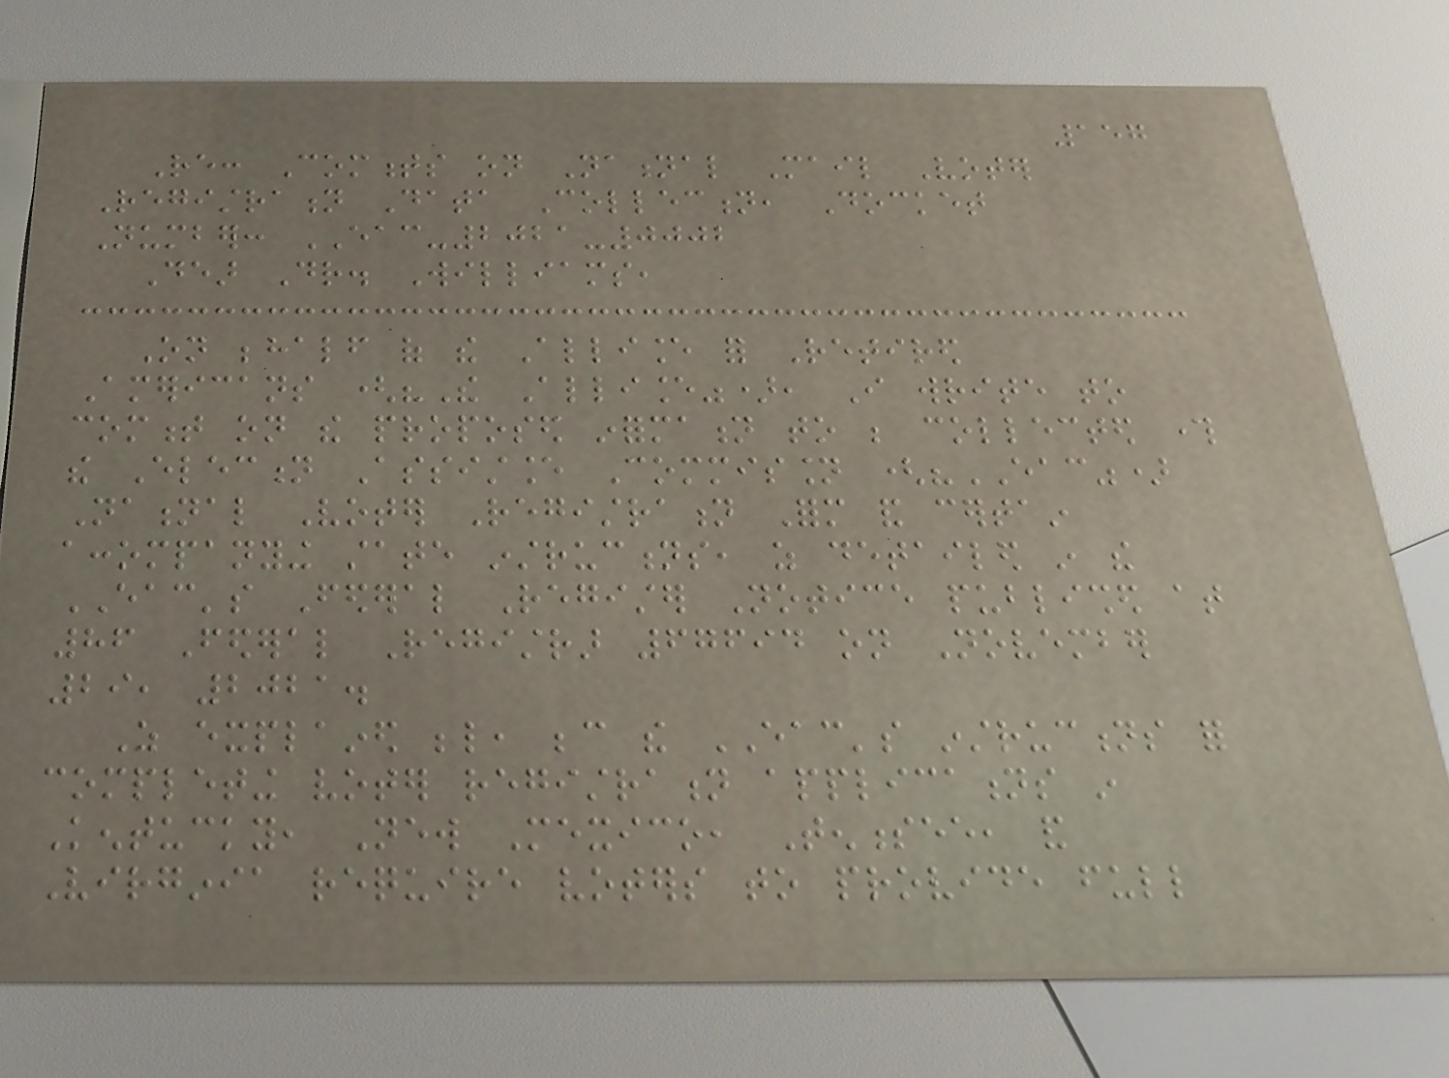157
Re: Comments on National Mail Voter
Registration Data Collection, Docket
Number: EAC-2021-0002
Dear Dr. Williams,
On behalf of the Alliance for Retired
Americans ("The Alliance"), I write to
comment on the proposed information to be collected through
the Election Assistance Commission ("EAC")
National Voter Registration Form and certain
accompanying state instructions, as detailed in the
EAC's Federal Register Notice published at
86 Federal Registrar 67694 on November
29, 2021.
As explained below, because the EAC's instructions for
completing voter registration applications in
Kentucky, New Mexico, Tennessee, and
Virginia require voters to provide full
